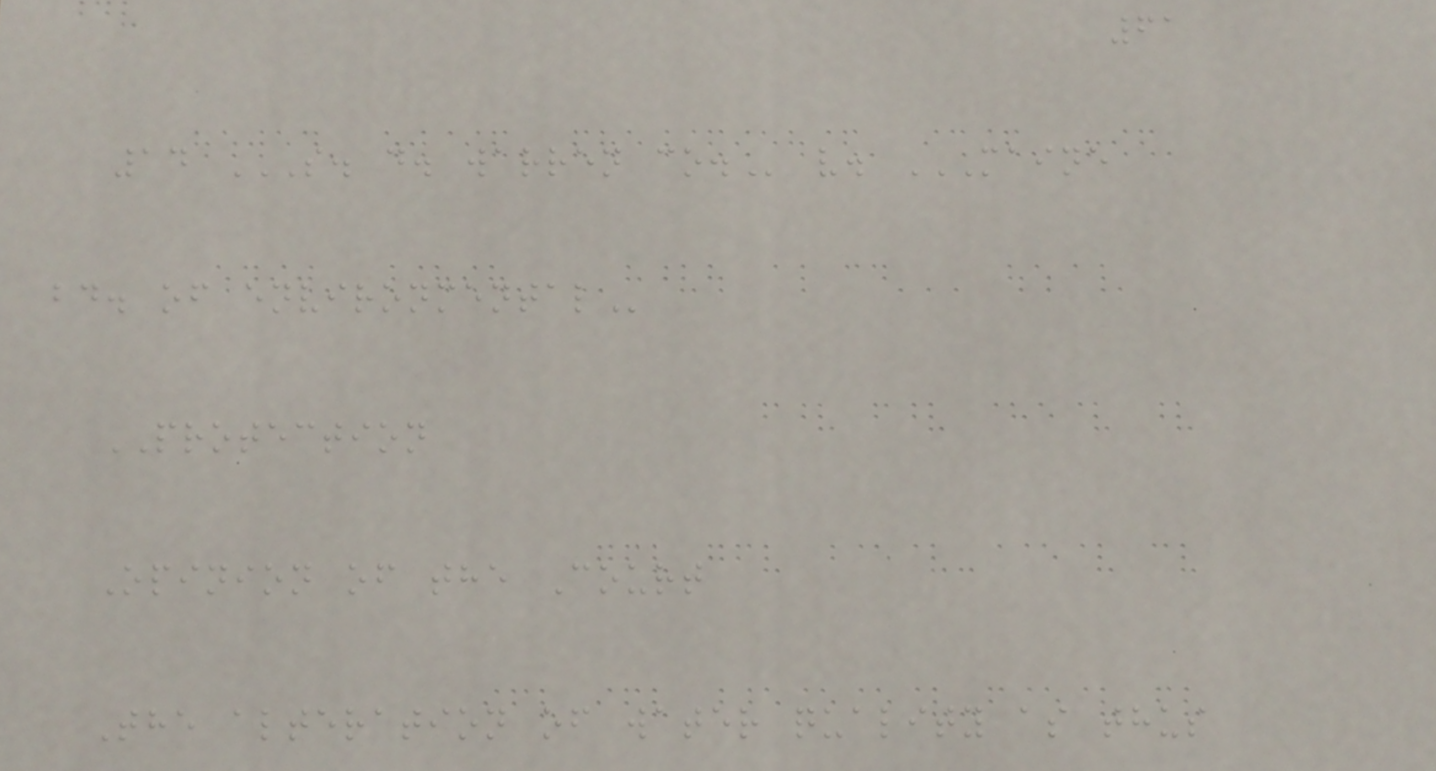61
14 S. D. WARREN CO. v. MAINE
BD. OF ENVIRONMENTAL
PROTECTION
Opinion of the Court
The alteration of water quality as thus
